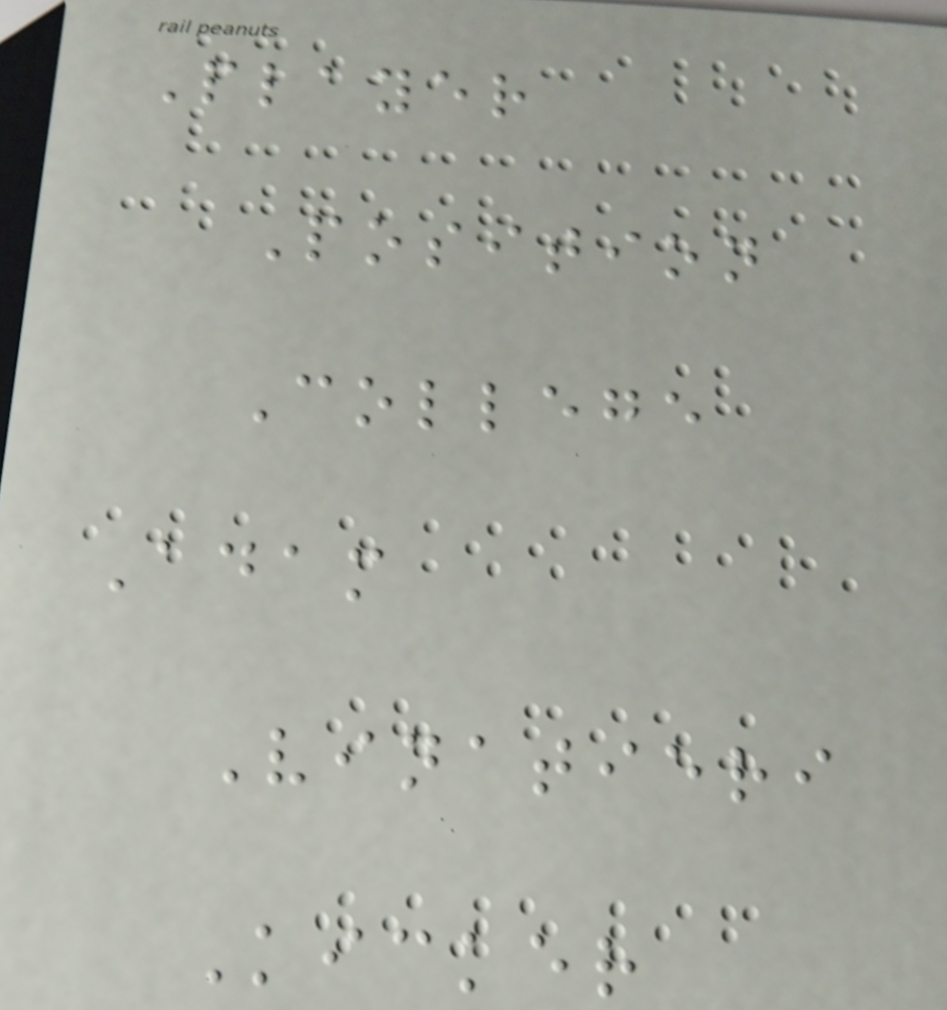Player
Position
College
Adam
Vinatieri
Kicker
